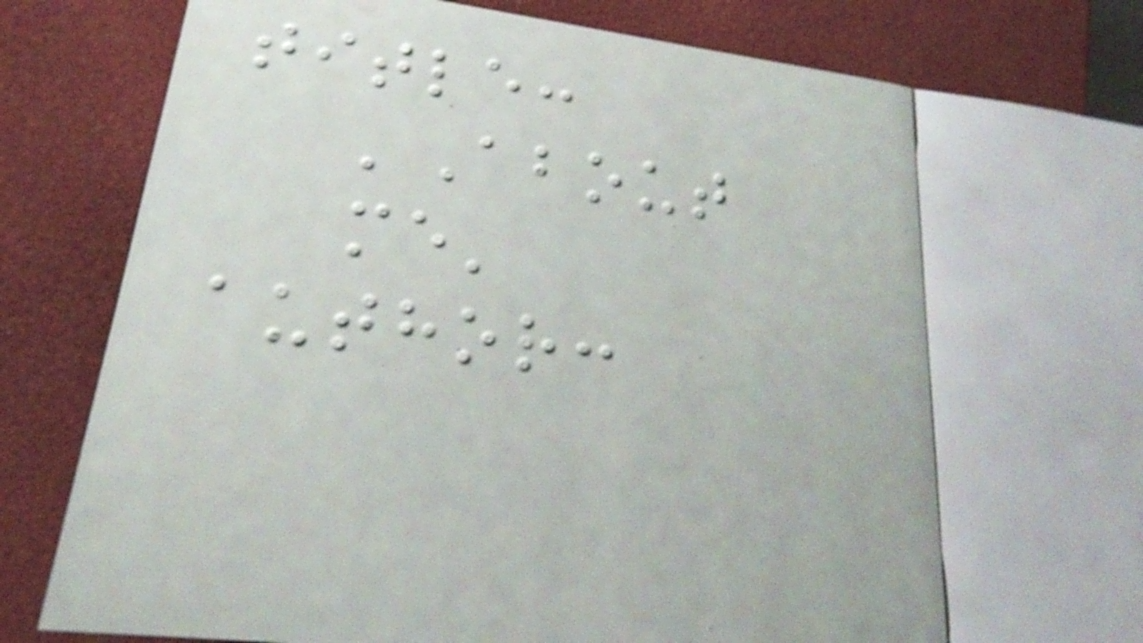title:
'About
me'
author:
